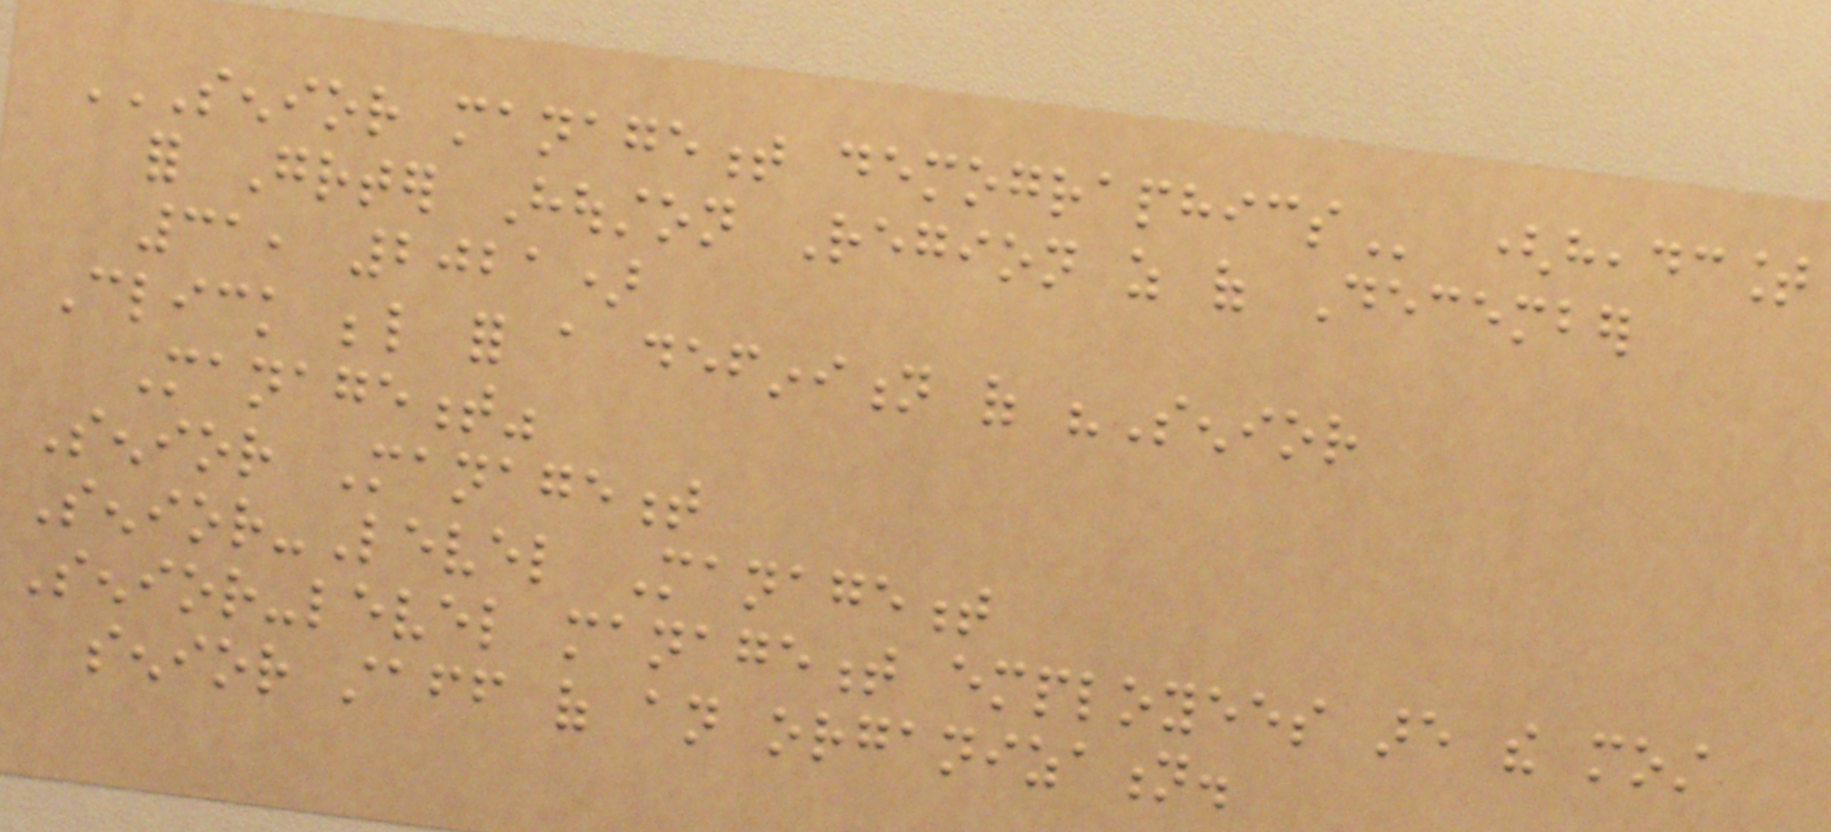SENIOR MANAGEMENT DEMOGRAPHICS (headcount
for Greater Houston Region as of December
31, 2021)
Click below for a definition of "Senior
Management"
Senior Management
Senior-Level Management
Senior-level management employees are the most
senior staff of an organization.
